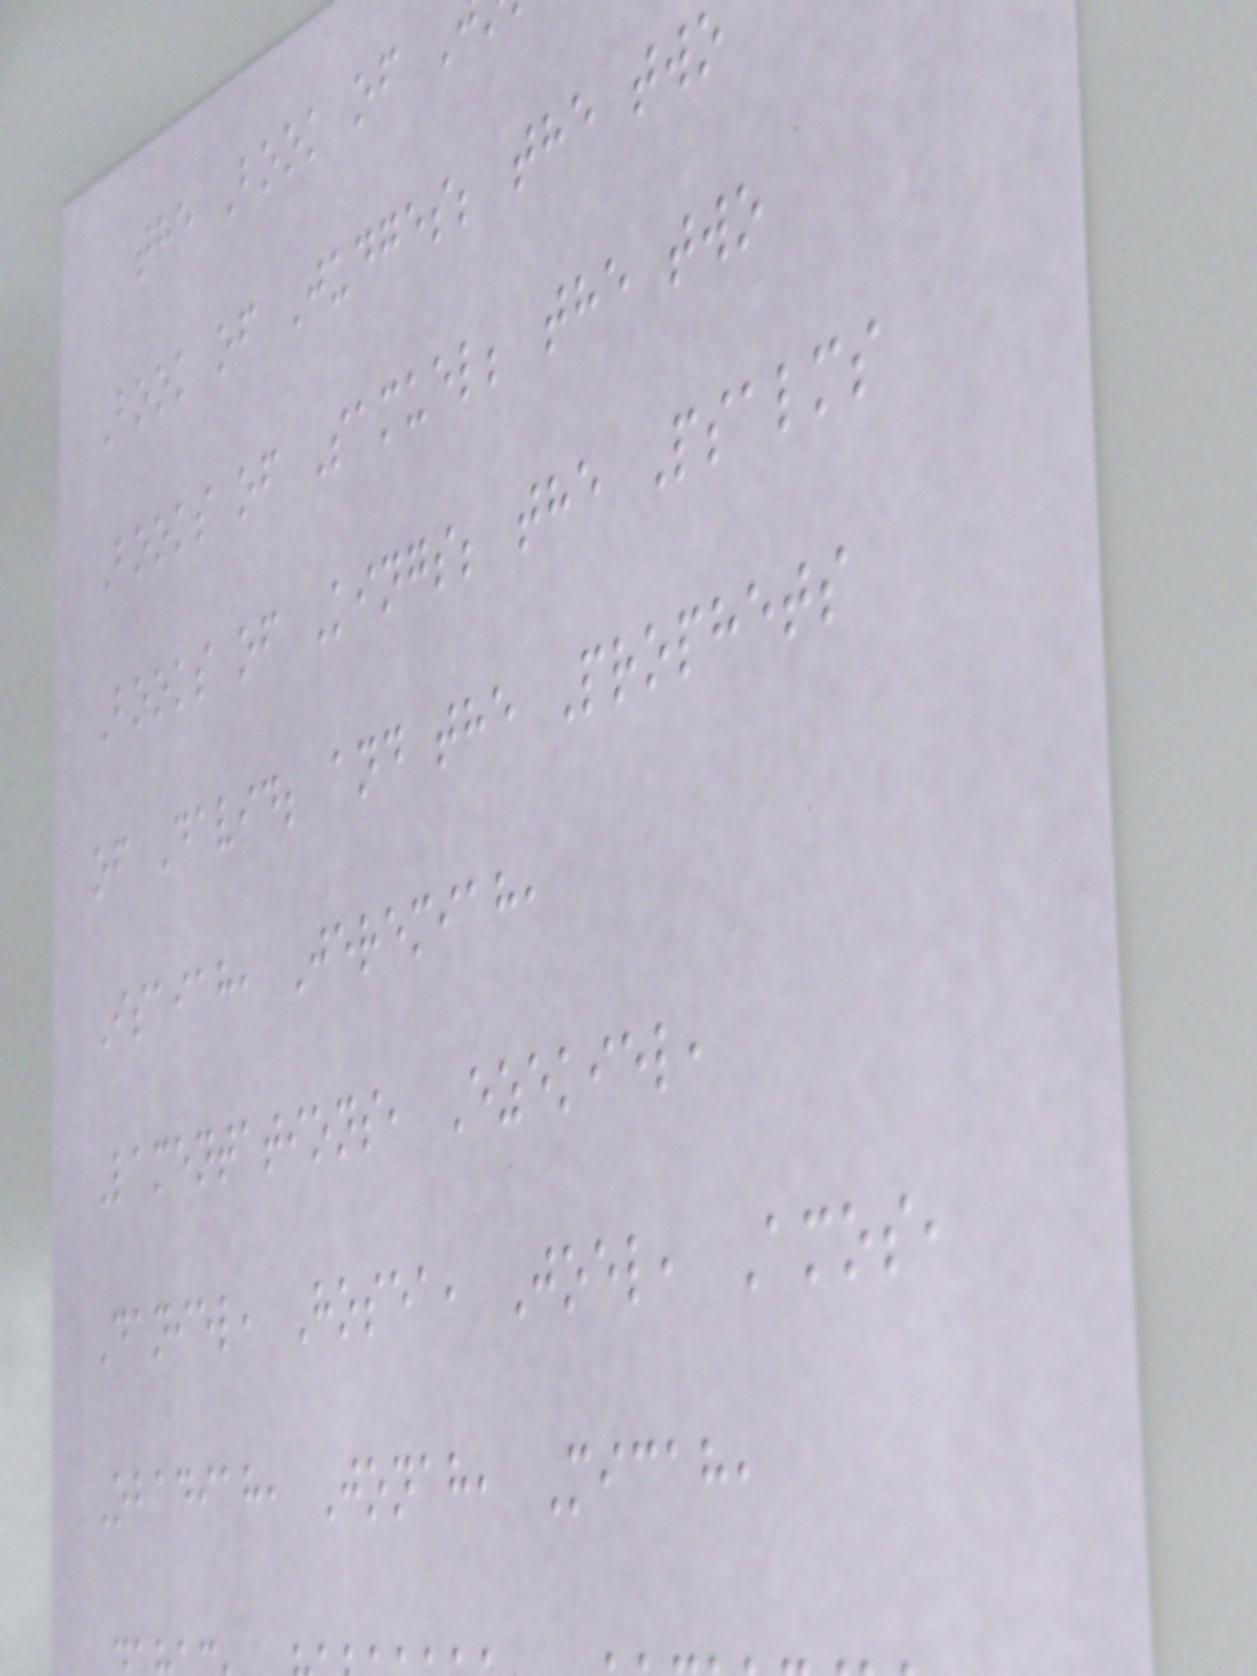the Book of
Book of Judges; the two
Books of Samuel; the two
Books of Kings; the Psalms
of David; and the Prophets
Isaiah, Jeremiah,
Lamentations, Ezekiel,
Daniel, Hosea, Joel, Amos,
Obadiah, Jonah, Micah,
